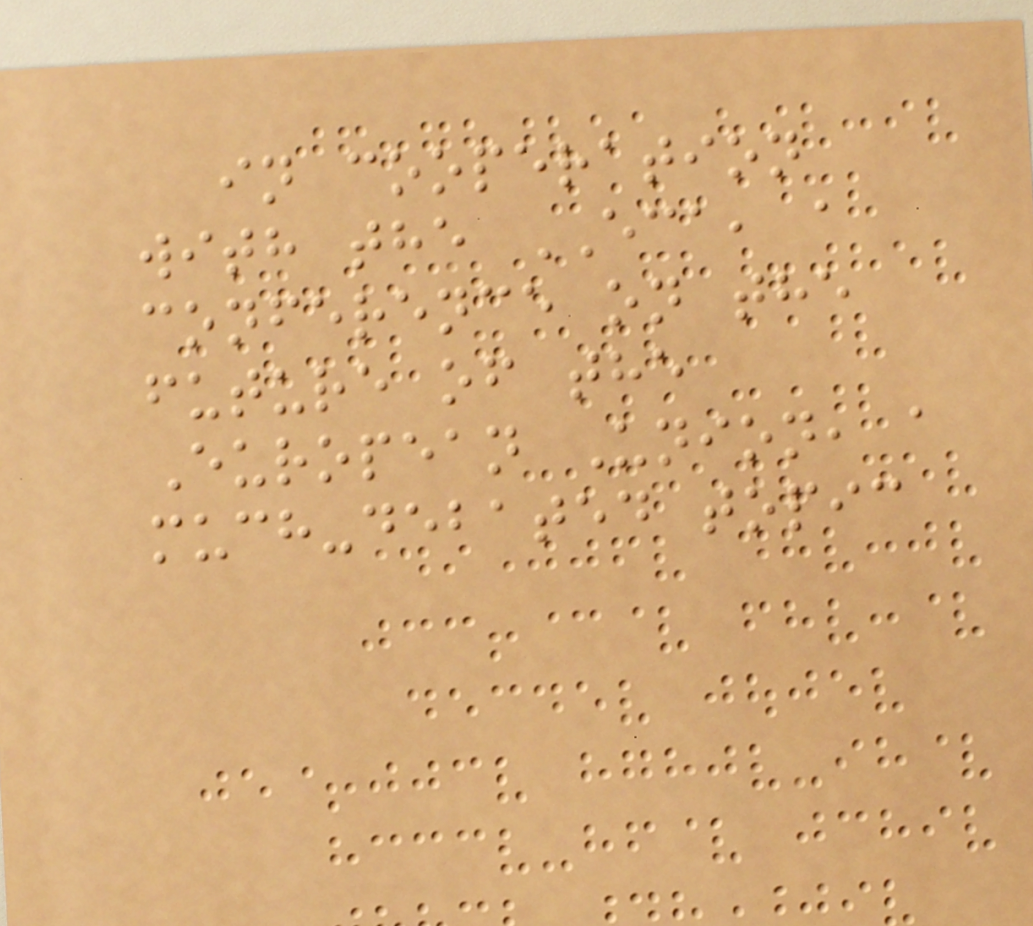in cooperation
with the ECA, a
conference on the
future of the
European Union, a
much-debated topic
